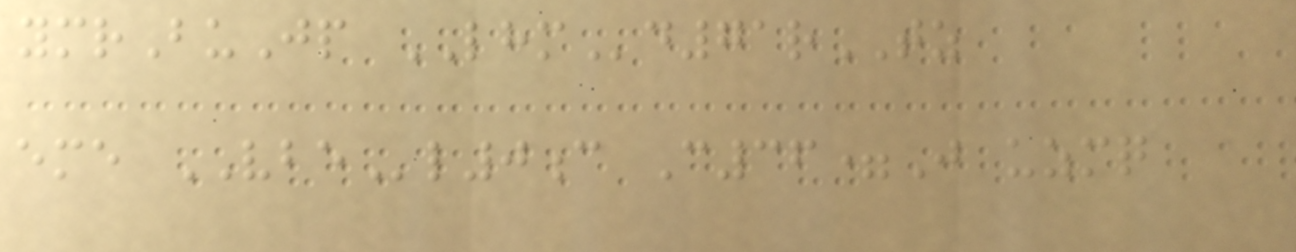ymrBuJp LHMd71rTZ
eme VBEl0c C36=J uzmq
